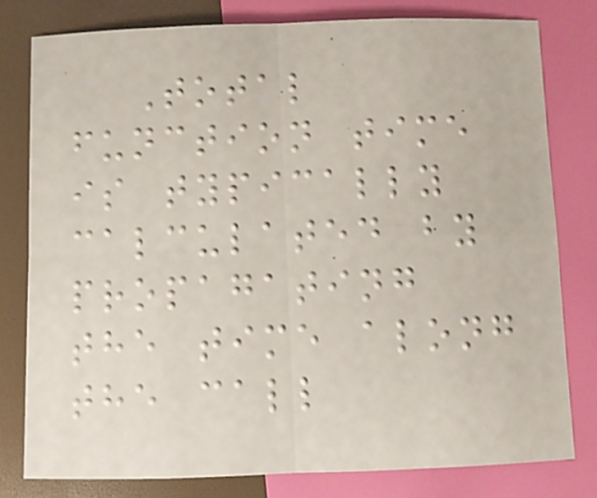Total
function time
is typically
calculated by
propagating
the time along
the call
